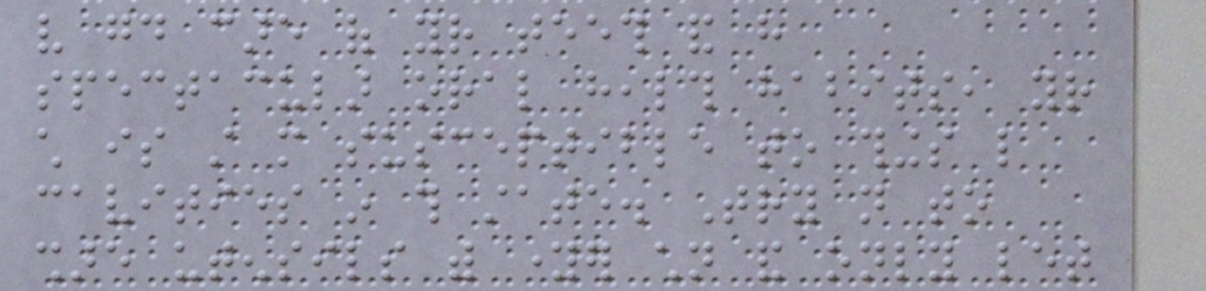very good care of your teeth and have
spectacular oral health habits, your
child is still more susceptible to things like
cavities in this state. Try not to
share utensils with younger children and only let
